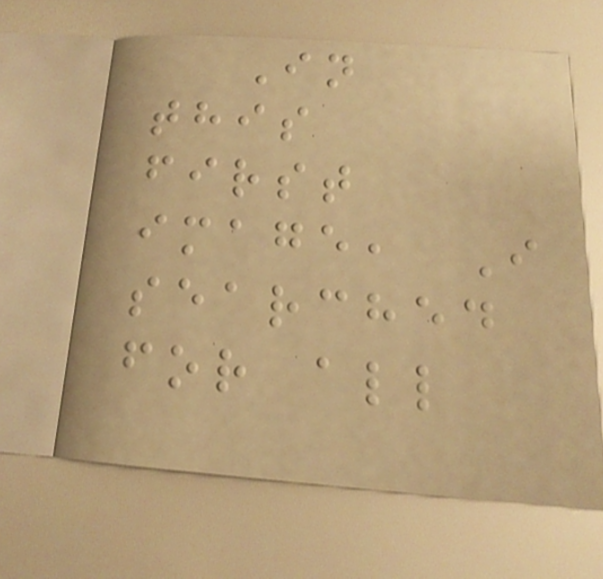In
this
first
image, I
searched
for all
